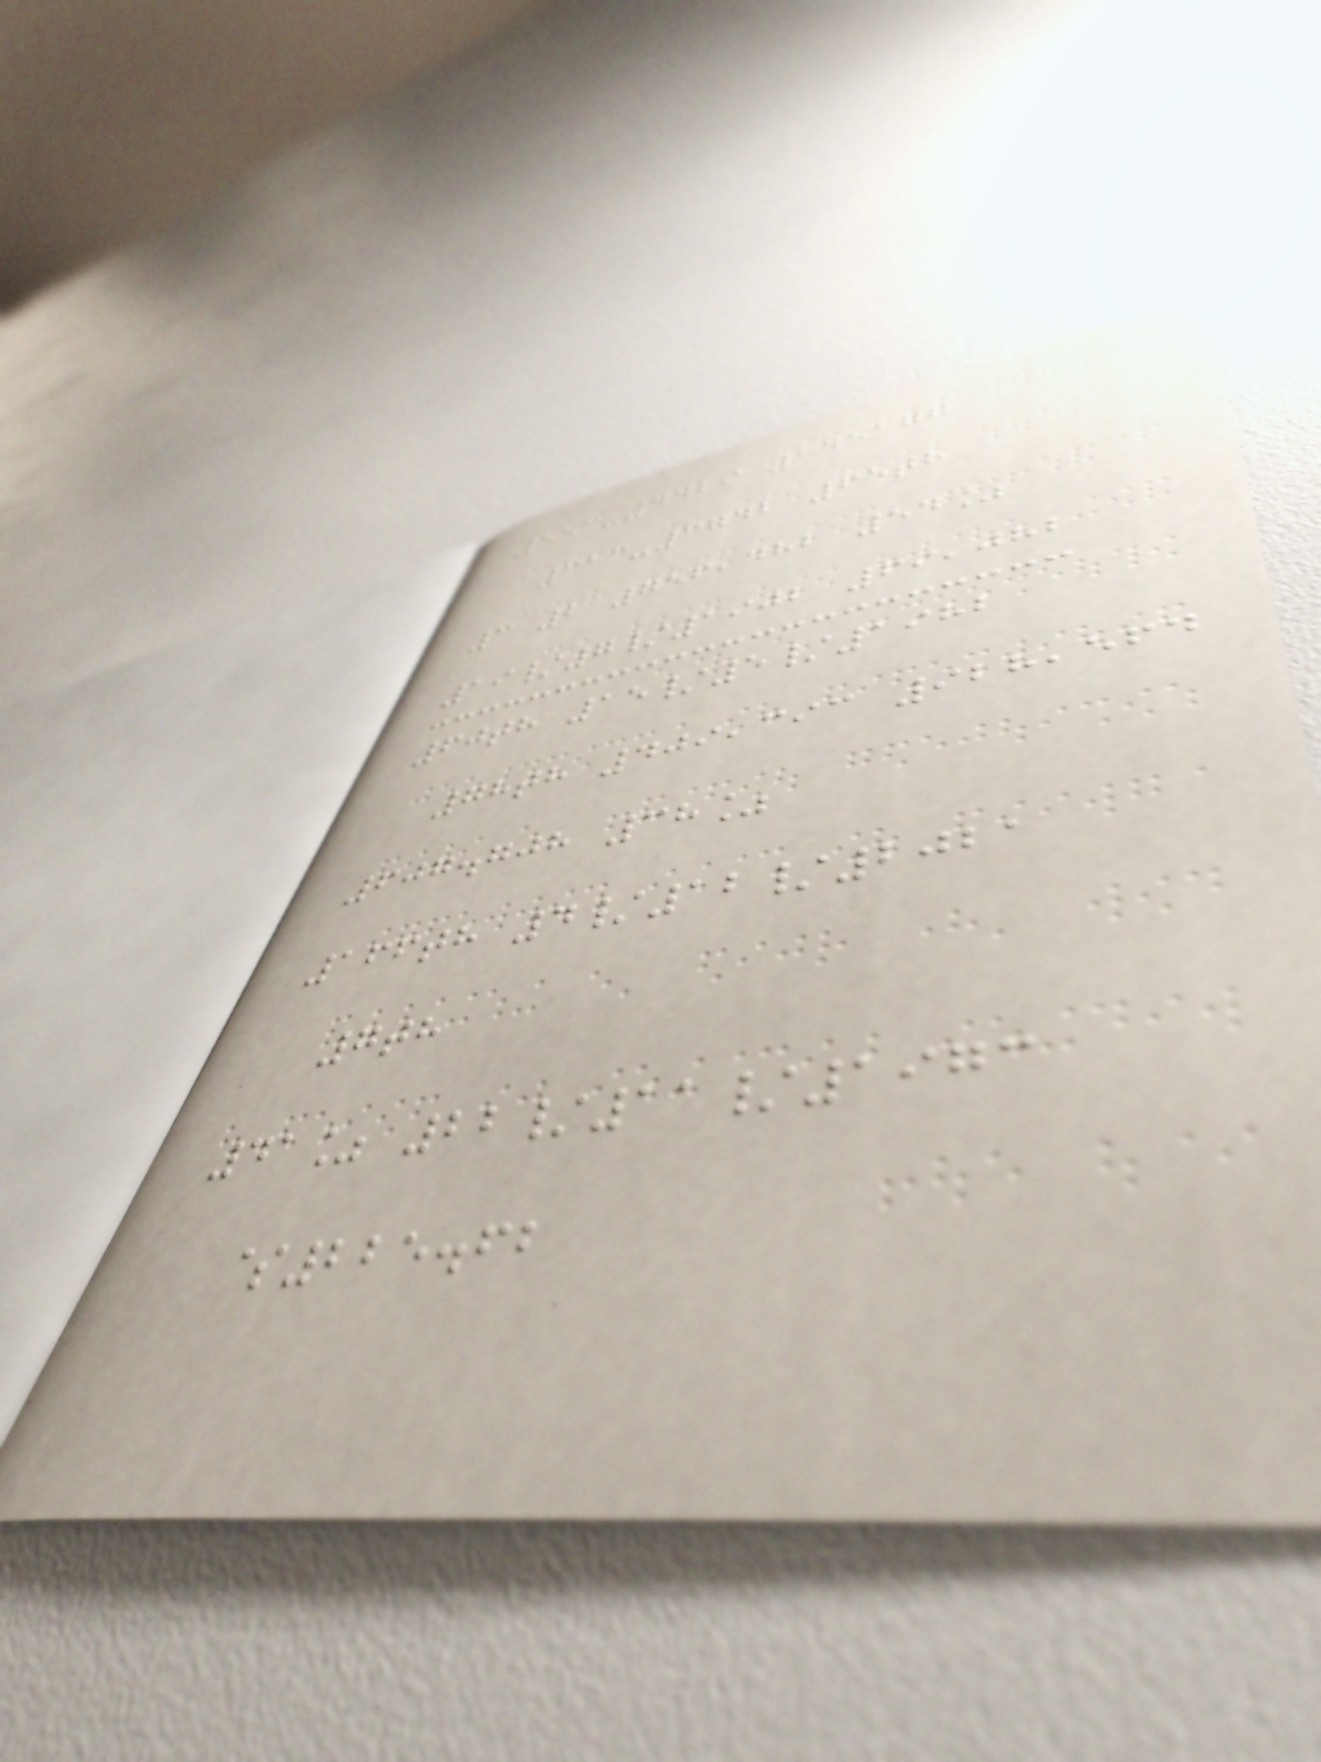553-4429 145177
313-3742 65th
3 2 756,482 54%
19/7/1902 69,082
60th 15/5/1982
78th 409,393 928,564
607.708 38%
166th 4/12/2021
7th
41% 22/11/1973
$225.62
